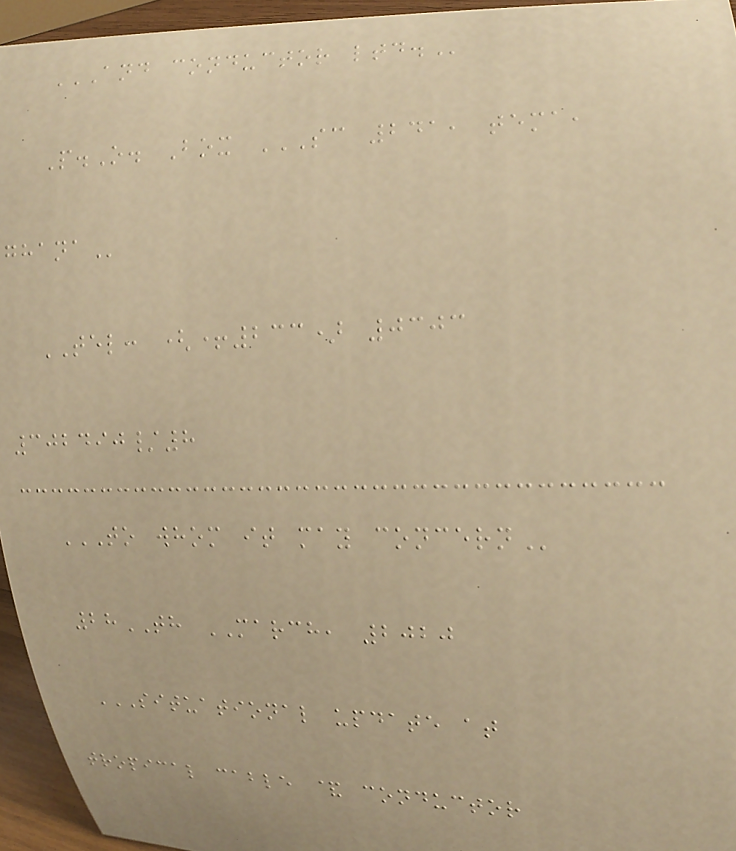AND CONDUCTOR LTD.
P.O. Box SC 241, TEMA,
GHANA
TEL: (+233) 0303
302490/8
TO WHOM IT MAY CONCERN
28TH MARCH, 2020
SITUATIONAL UPDATE AT
TROPICAL CABLE & CONDUCTOR
